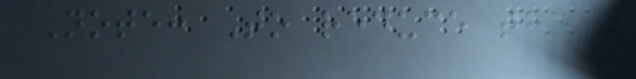Note: To reduce the
